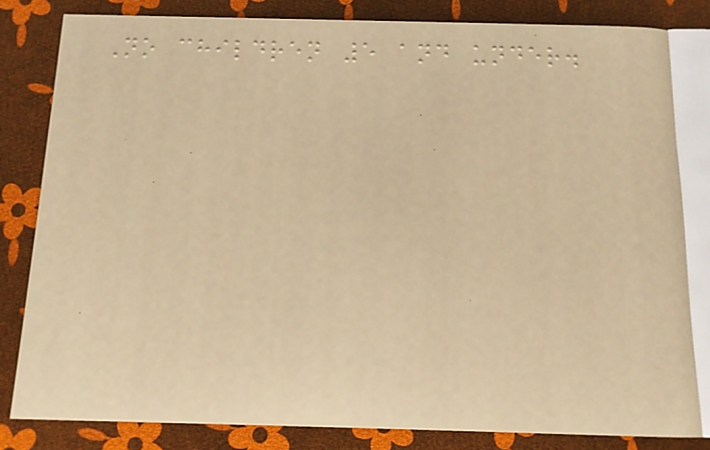No children 5 and under.
